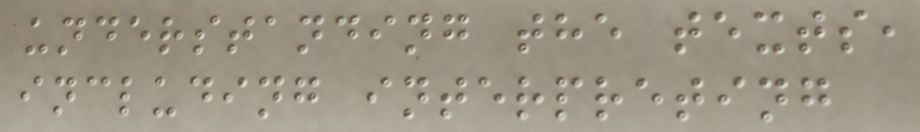understanding the texts,
including interpreting
